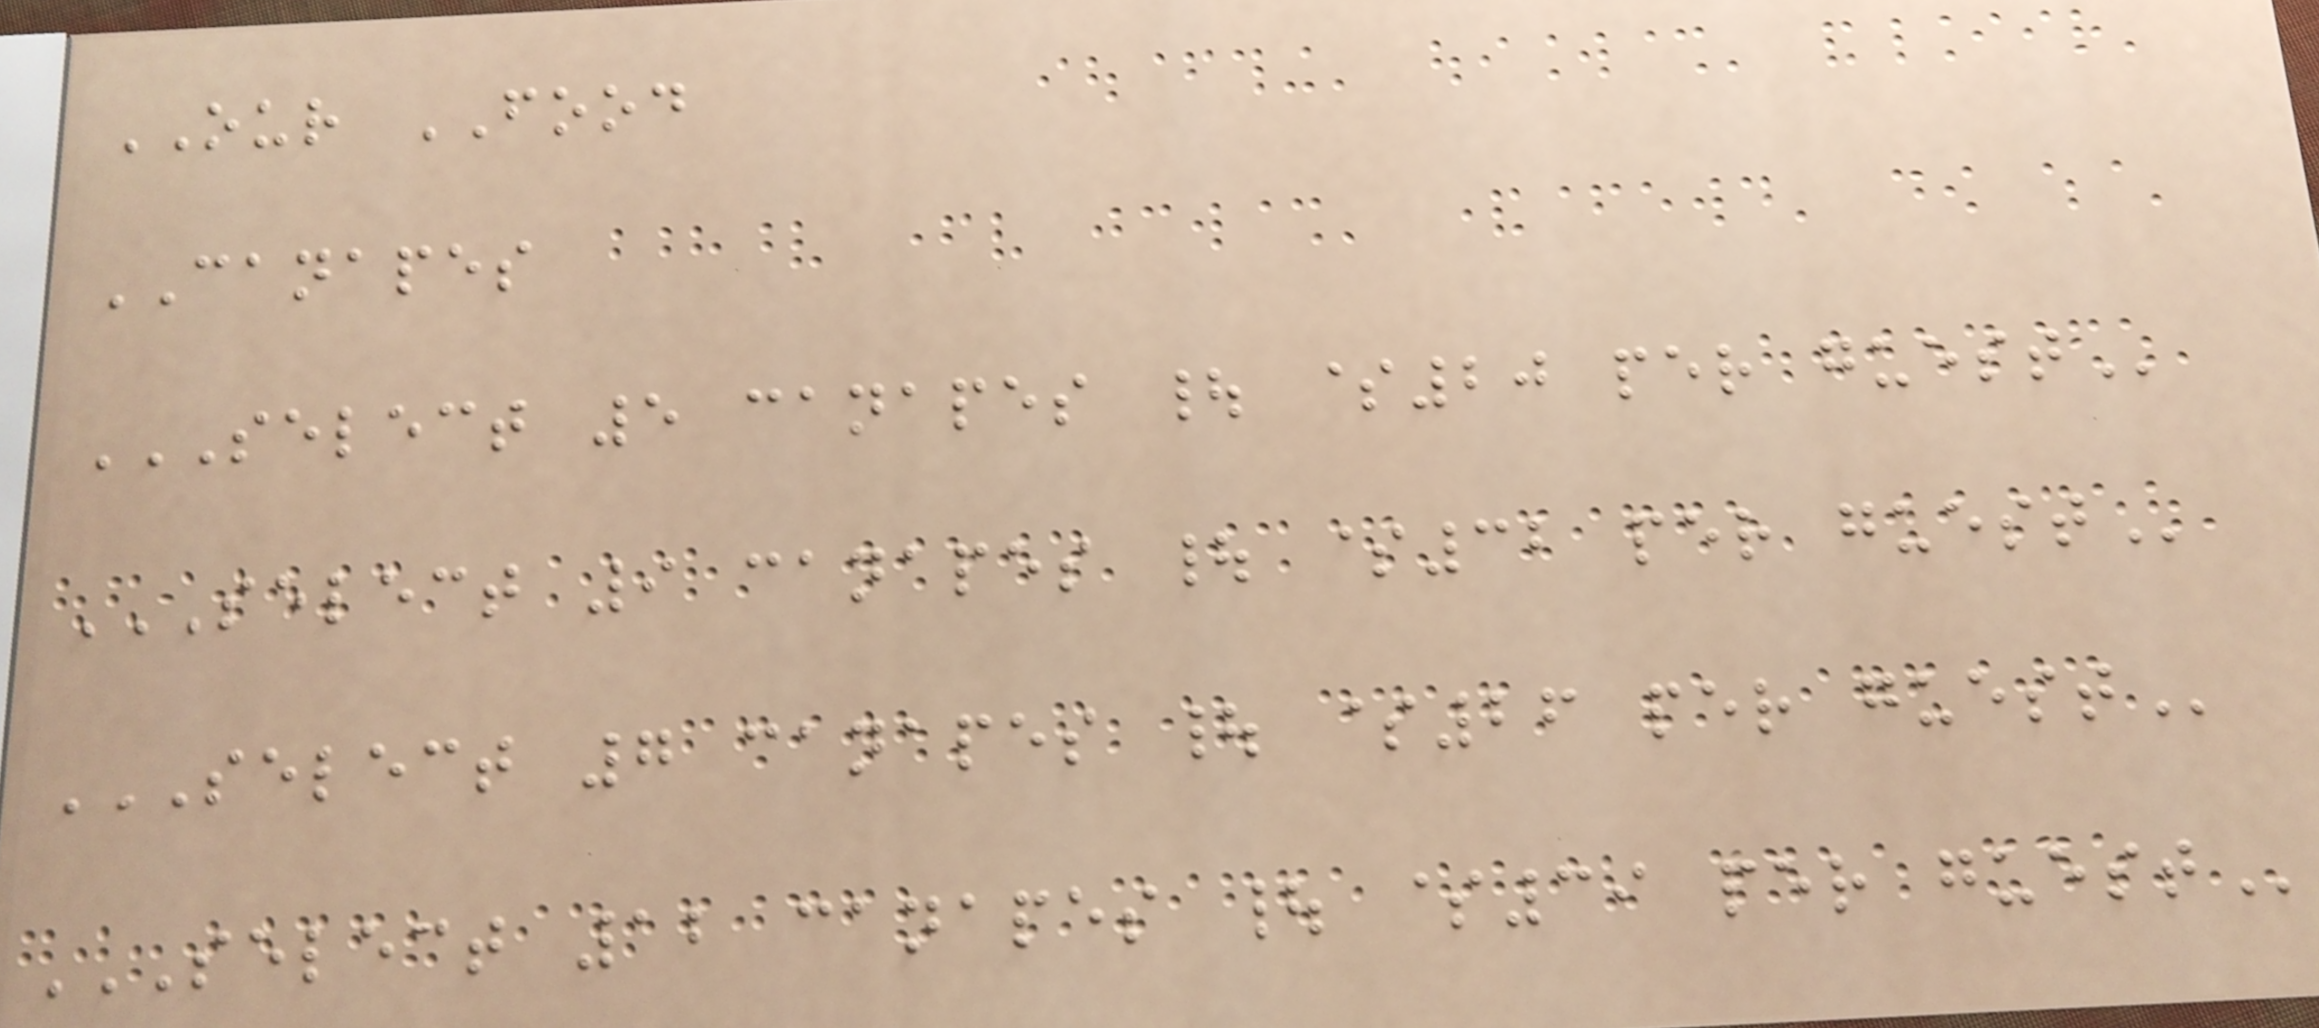OUR FOOD
CANAPES
SELECT 5 CANAPES | $20 PER GUEST
SELECT 9 CANAPES | $32 PER GUEST
SELECT 7 CANAPES | $26 PER GUEST
SELECT 12 CANAPES | $39 PER GUEST
